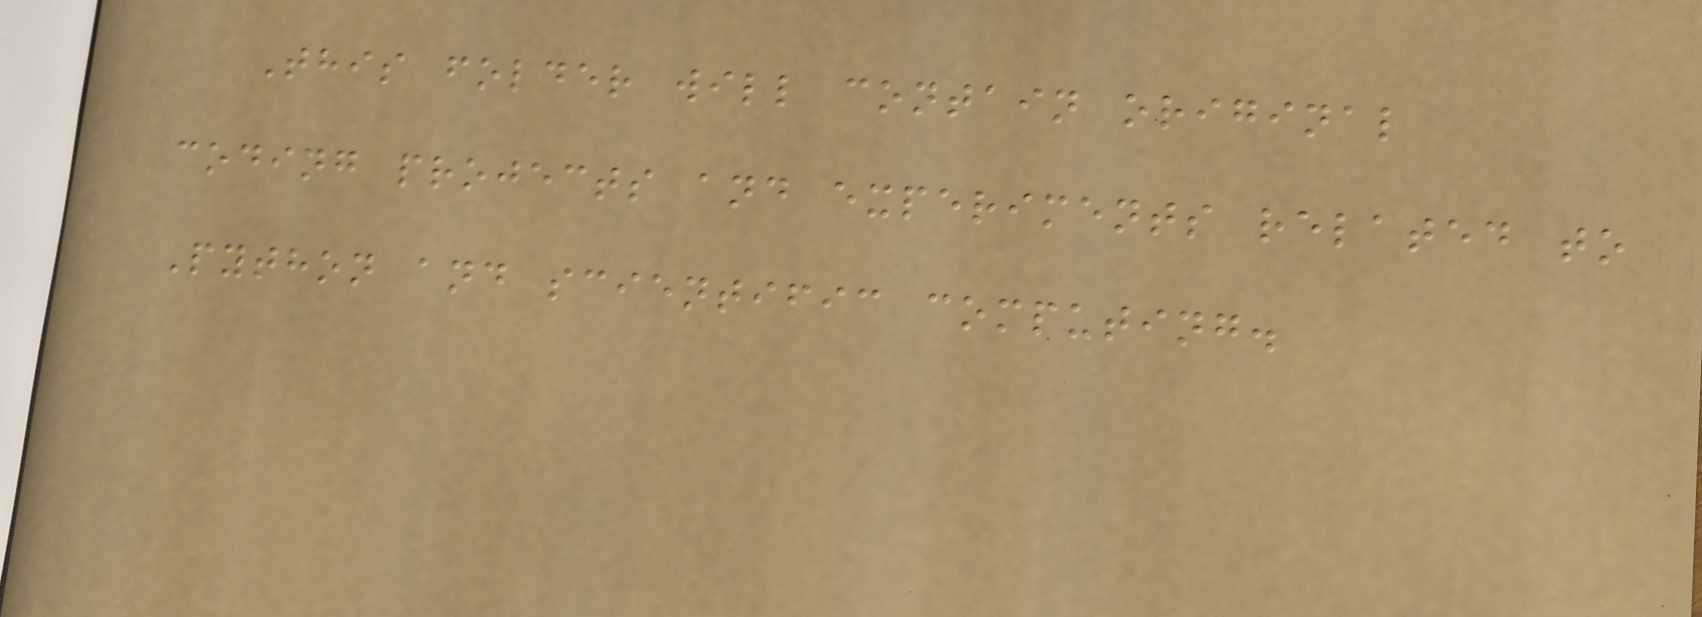This folder will contain original
coding projects and experiments related to
Python and scientific computing.
